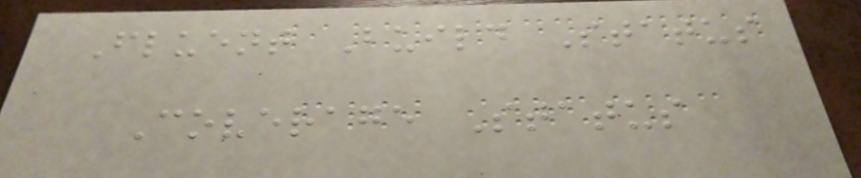Fluent Build Status
Coverage Status
